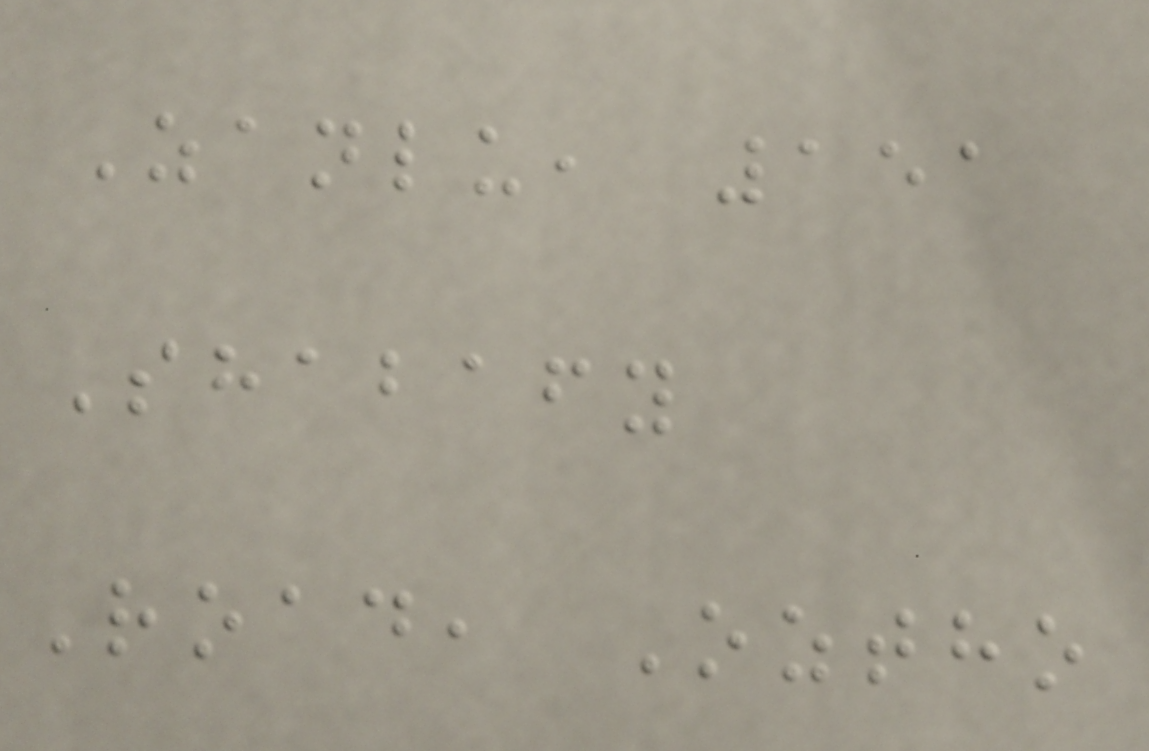Zanlu, 151
Shabafy
Road, Oztho
